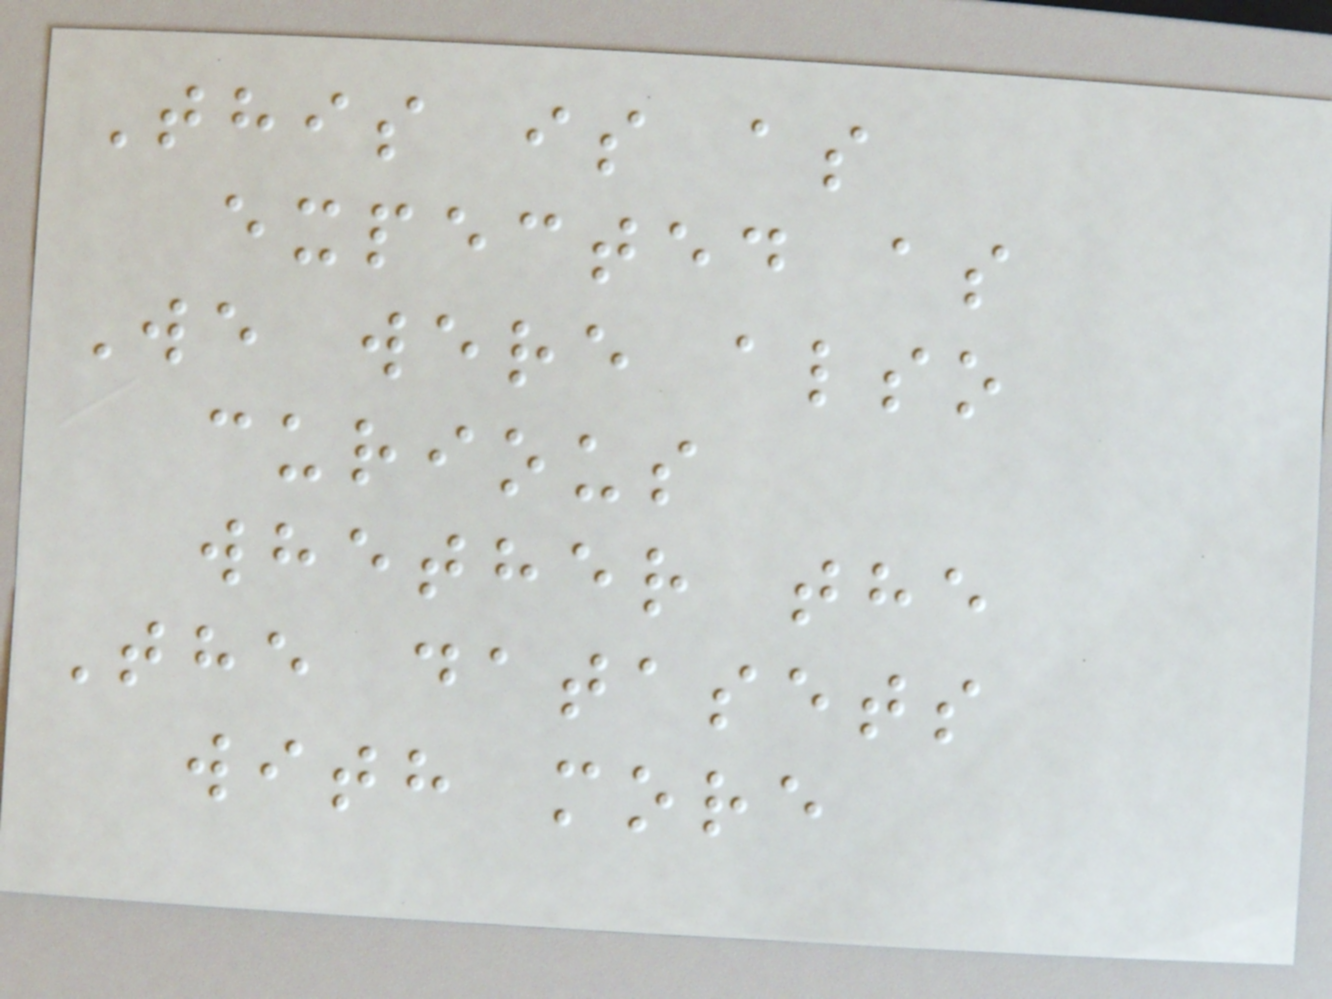This is as
expected as
We were also
curious
whether the
The datasets
with more
